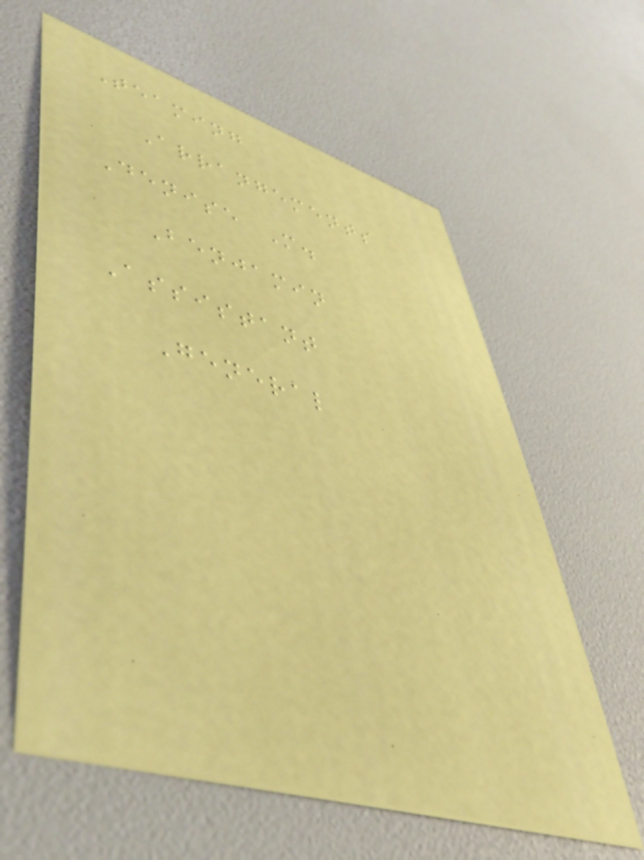Teaming
Arrangements
Denise M.
Benjamin
Assistant
General
